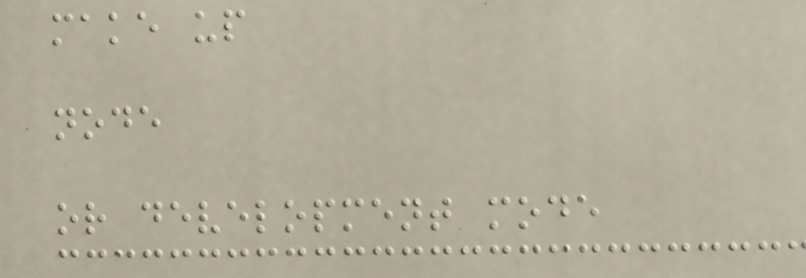make up
node
or development mode
